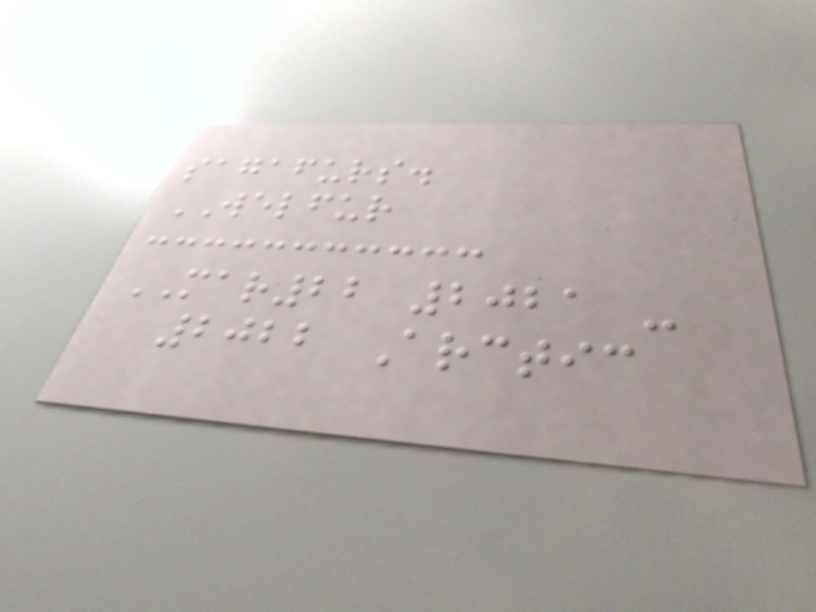sagafurs.
WELFUR
MAR22 2021 -
2022 Arctic
